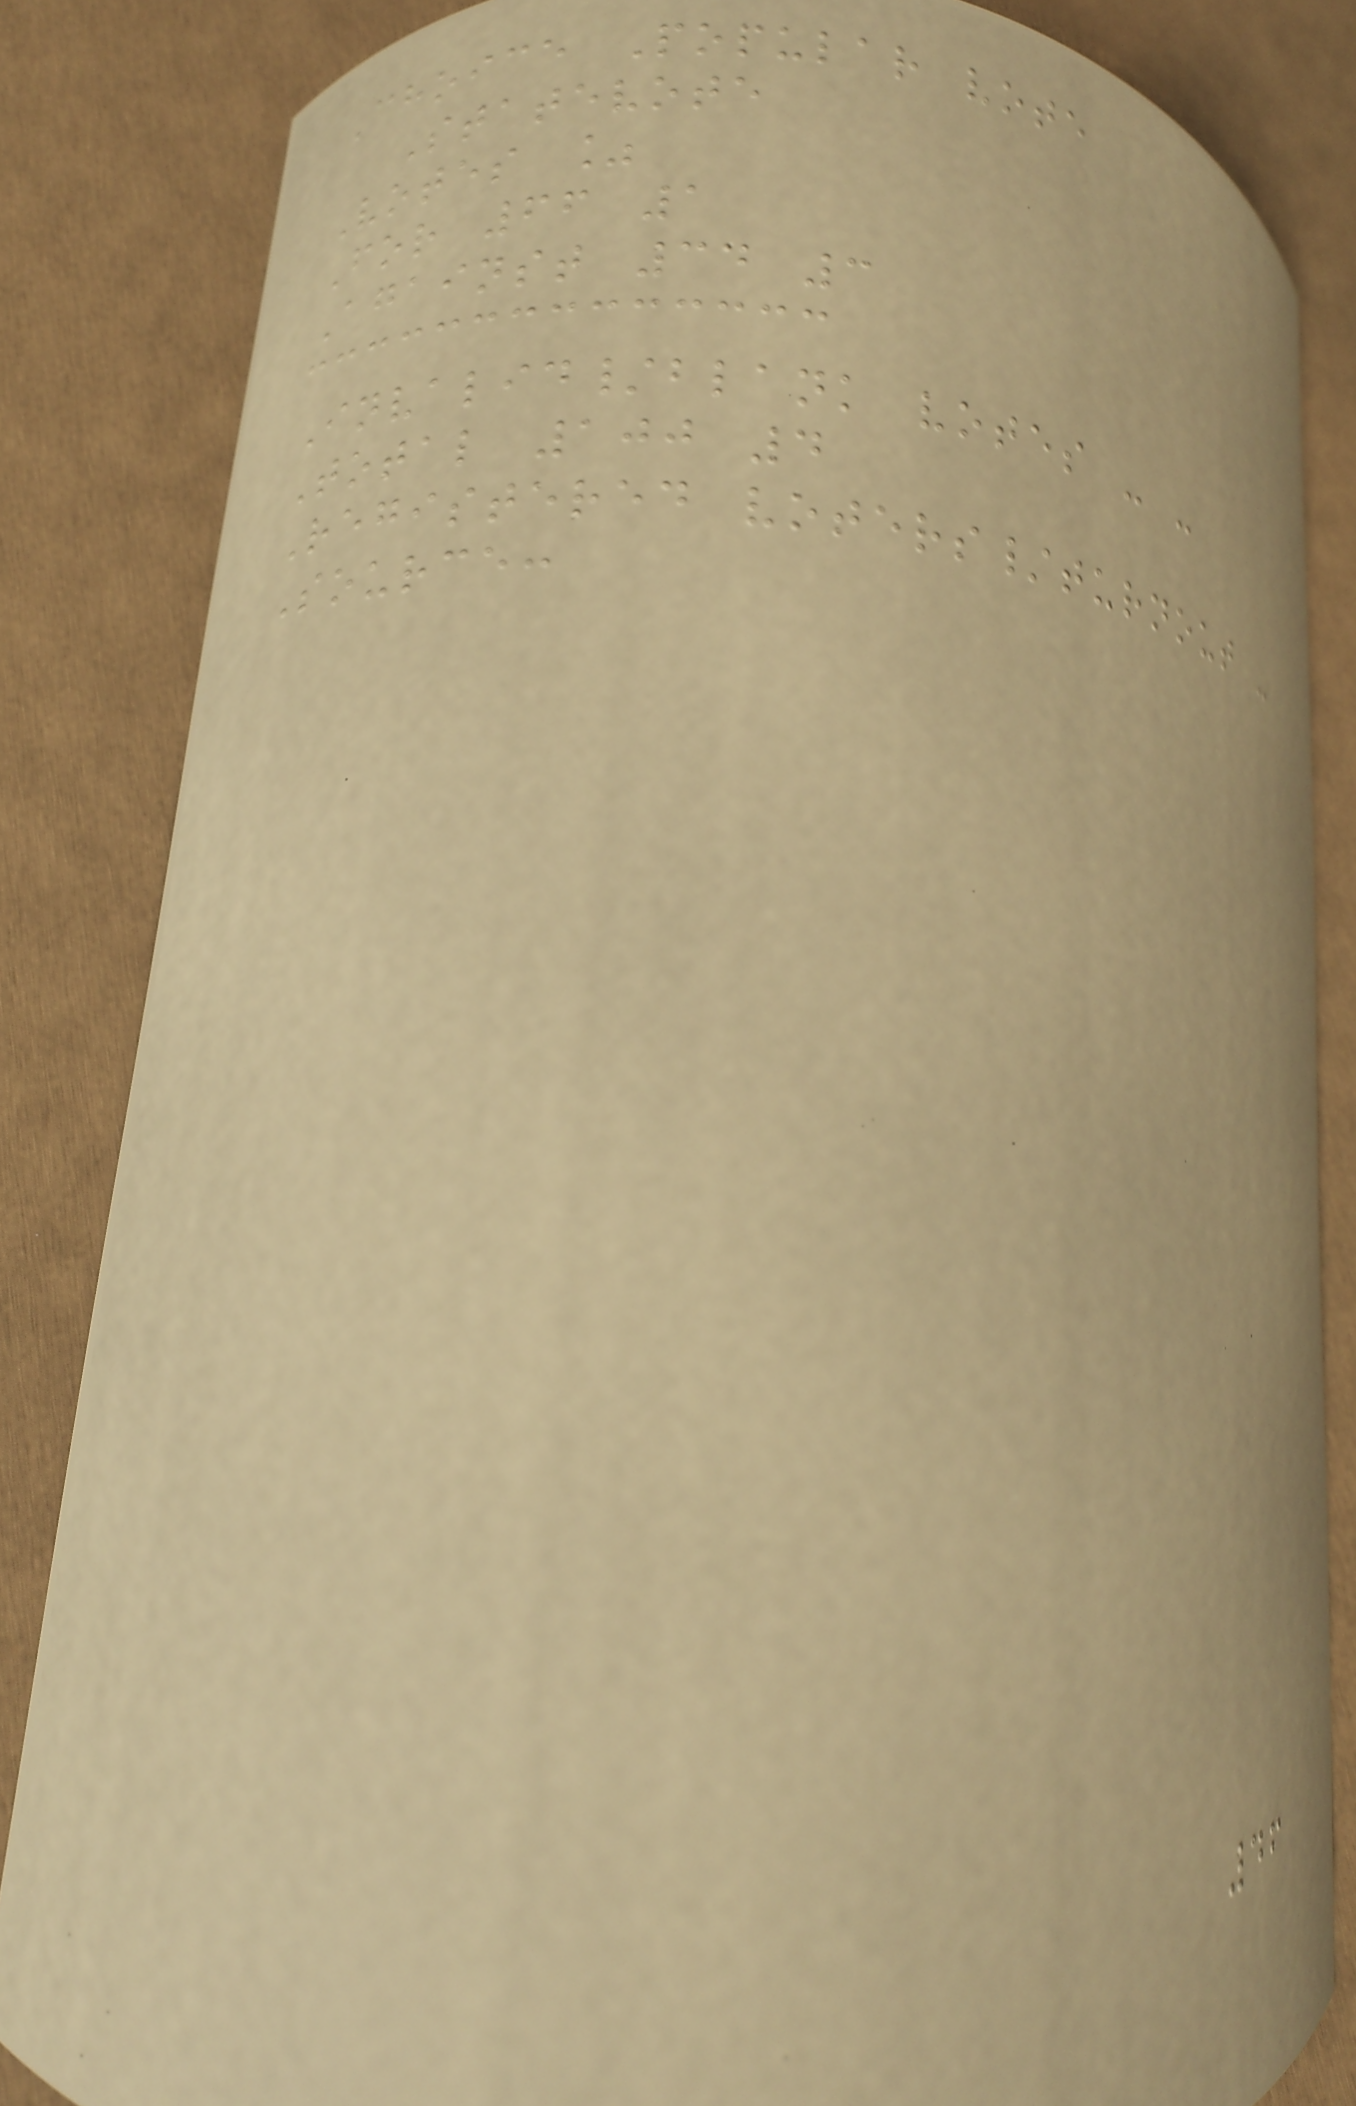Choice Popular vote
Statevote
Votes %
For 66 1
Against 34 3
Invalid/blank votes - -
Total 100 4
Registered voters/turnout -
Source:
46
